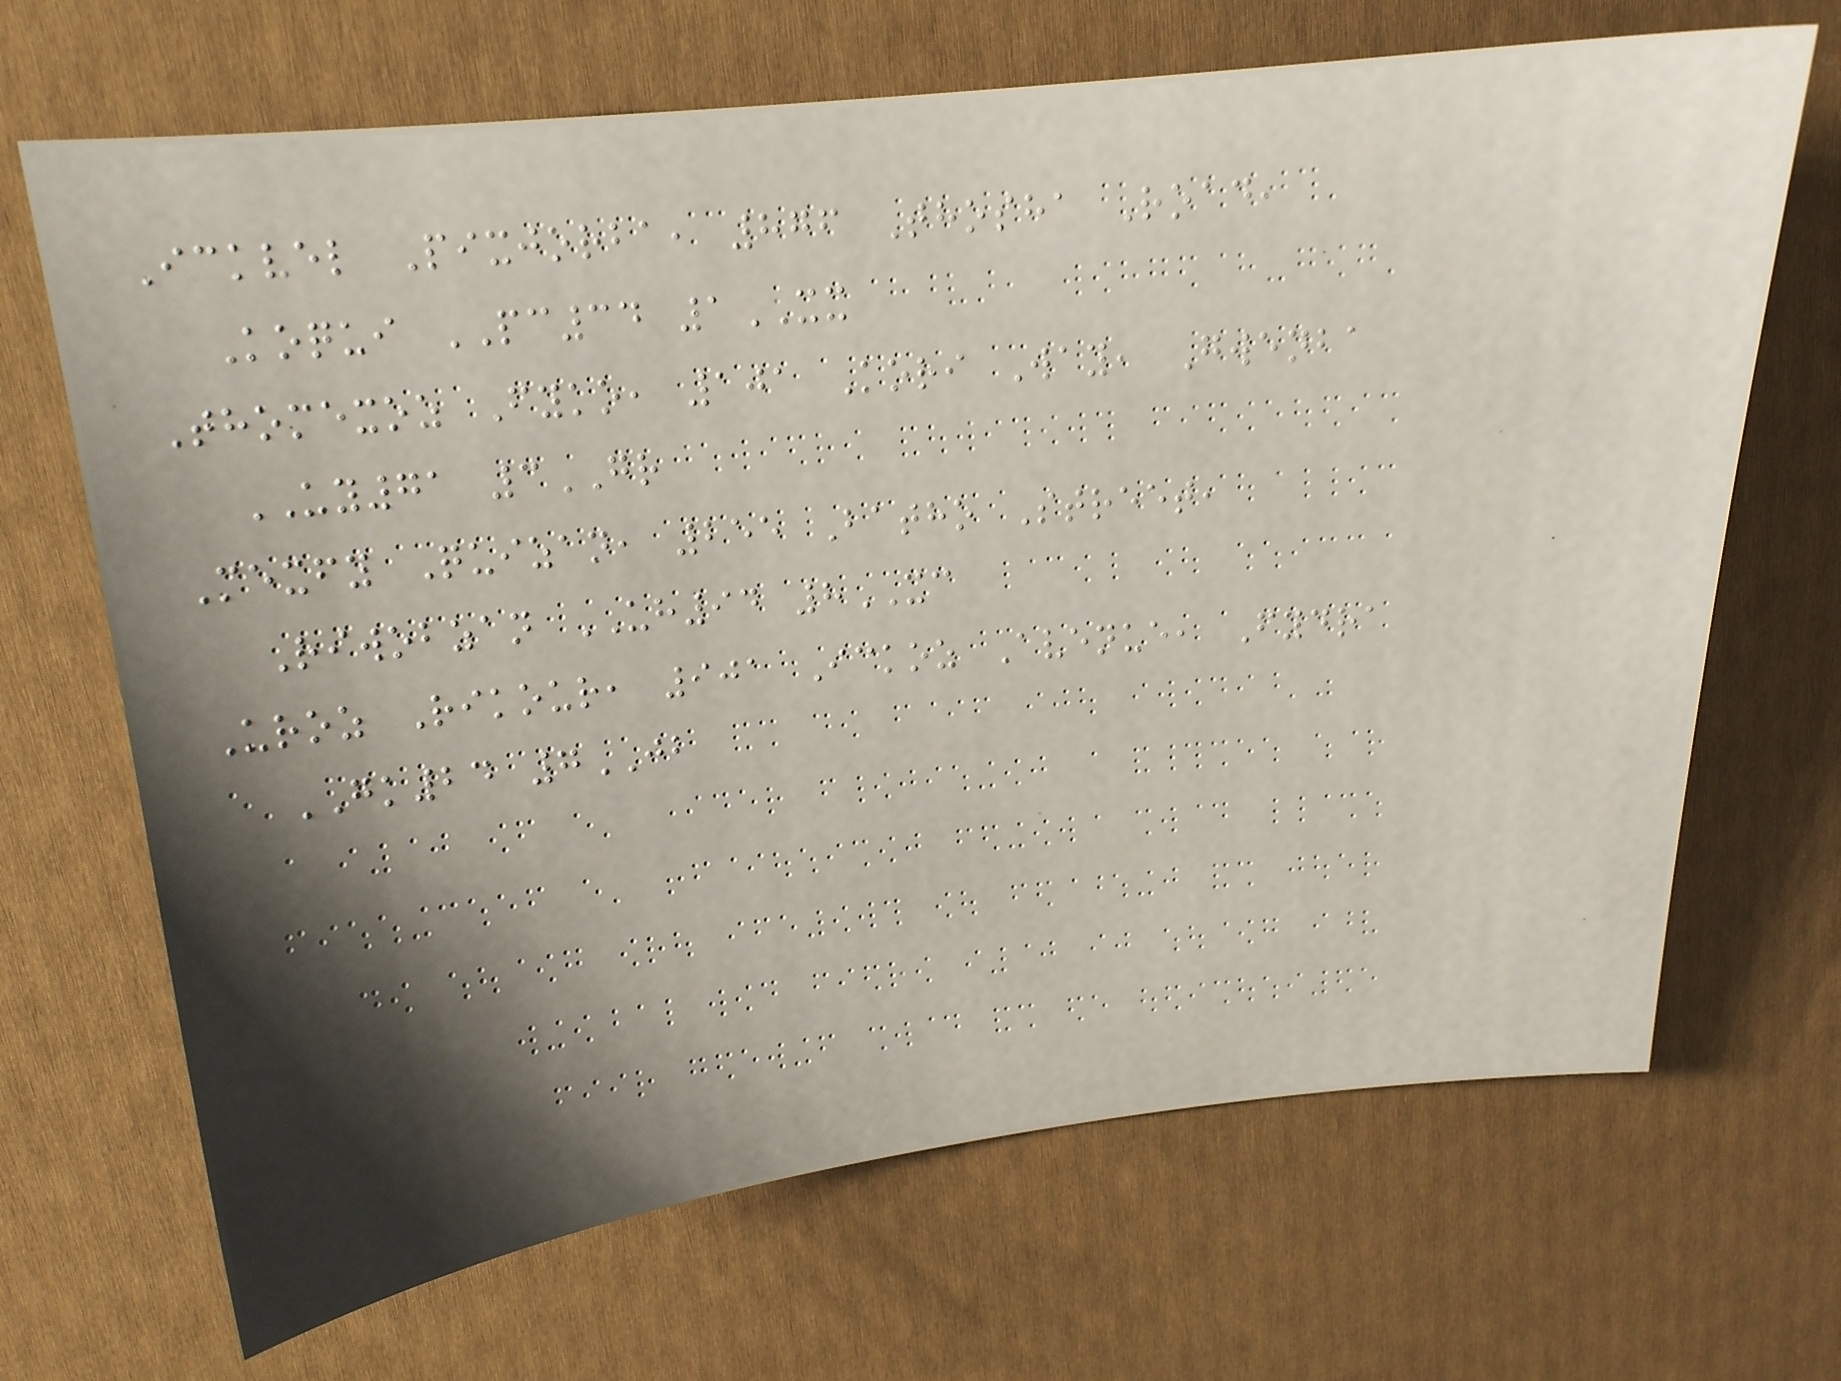Ickvel Pixjorba, 876 Thosha Road,
Koqui PC34 1XX
Thomexoz Fyko, 101 Kori Way, Gwenba
UY71 3GR
Mexfy Quizan, 255 Batho Street,
Riwobzan UH94 8XC
Uroz Rikour, 901 Ickoz Avenue, Fydra
GK24 7JB
